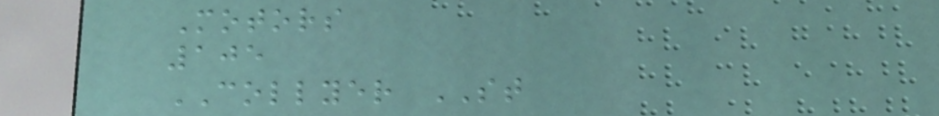Motors
105
COLLYER ST
